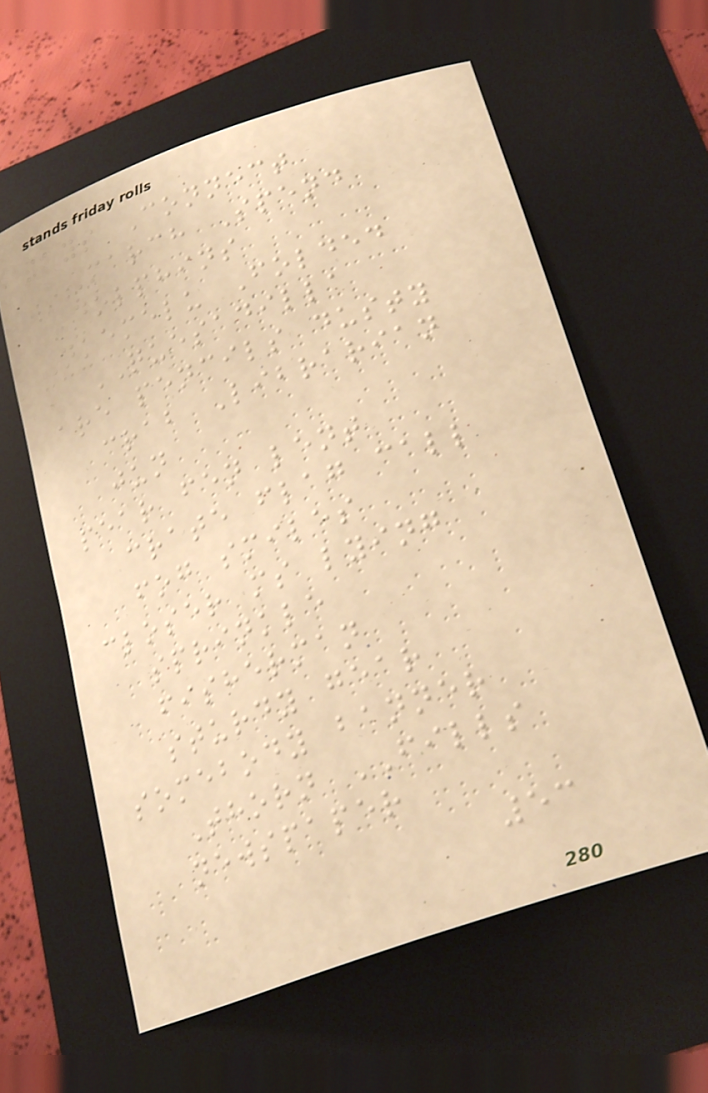says Connect
March Spend
dolphins
Nkemelu Folded
QUESADILLA
are pencils dusty
crab Librarian
jun
pear fen lent
crate flag call
fog smiles
closer ms lying
sprinkle
fisherman
sturdy gear
somebody banner
Thorn FILLS
newspaper
53
